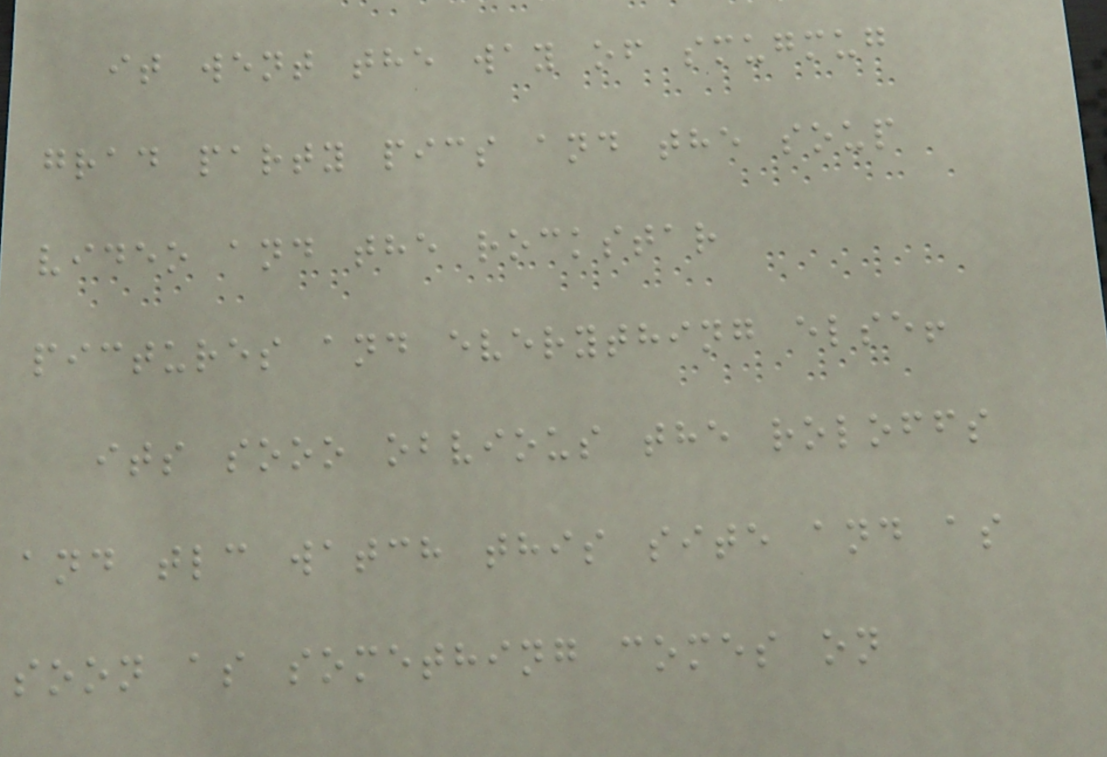it went the way of smugmug
grad party pics and the soup
video and the rockstar
pictures and everything else!
its sooo obvious the roloffs
and tlc watch this site and as
soon as something comes on
